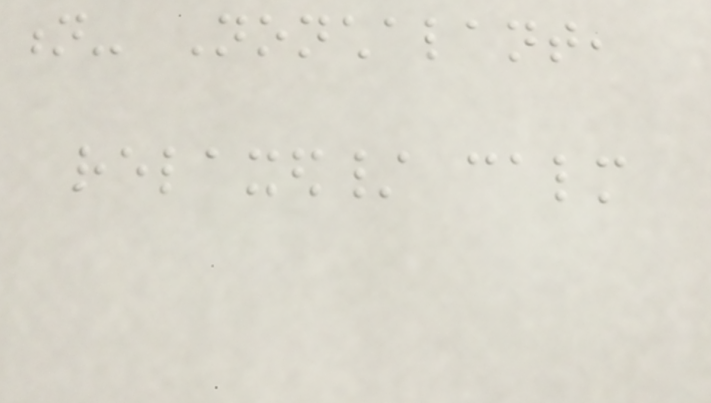n- Nonchalant,
relaxed/ calm
